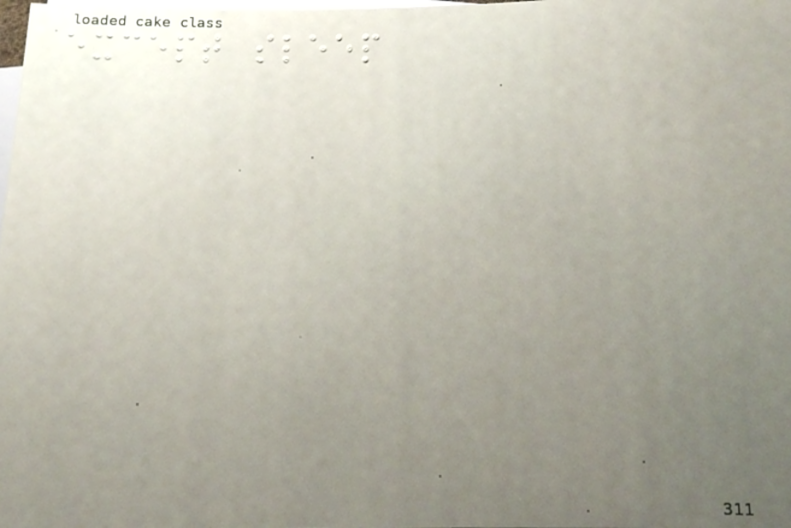except sleep
